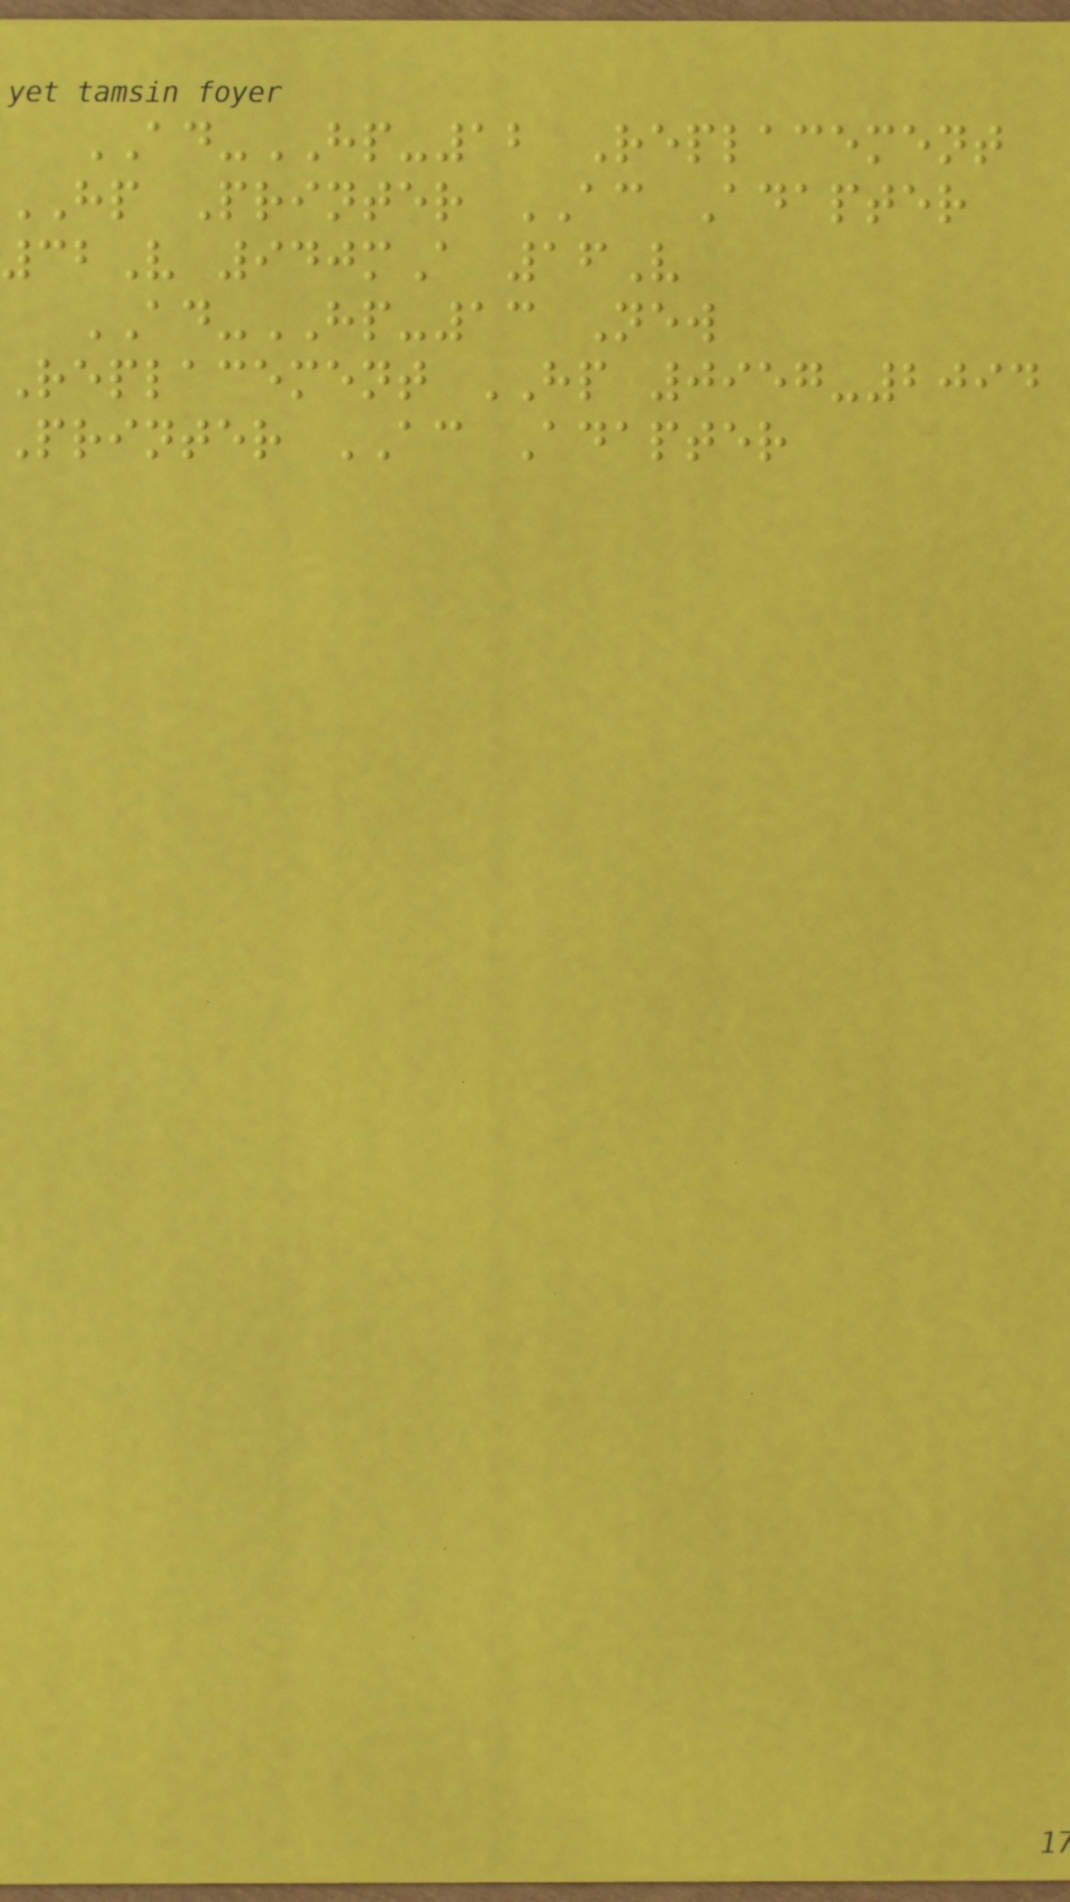AD-HP-12 Replacement
HP Printer AC Adapter
32V 940mA 16V
AD-HP-13 New
Replacement HP 0957-2094
Printer AC Adapter
